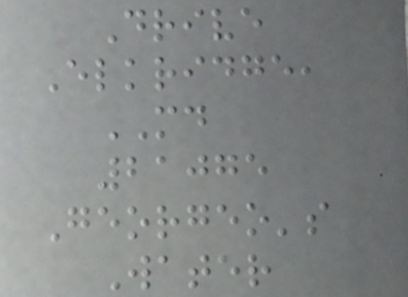Drive
Elkridge,
MD
21075
Georgeo's
Water
